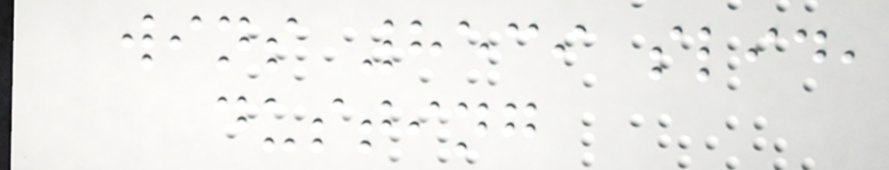wins 8539 slid,
dusting
